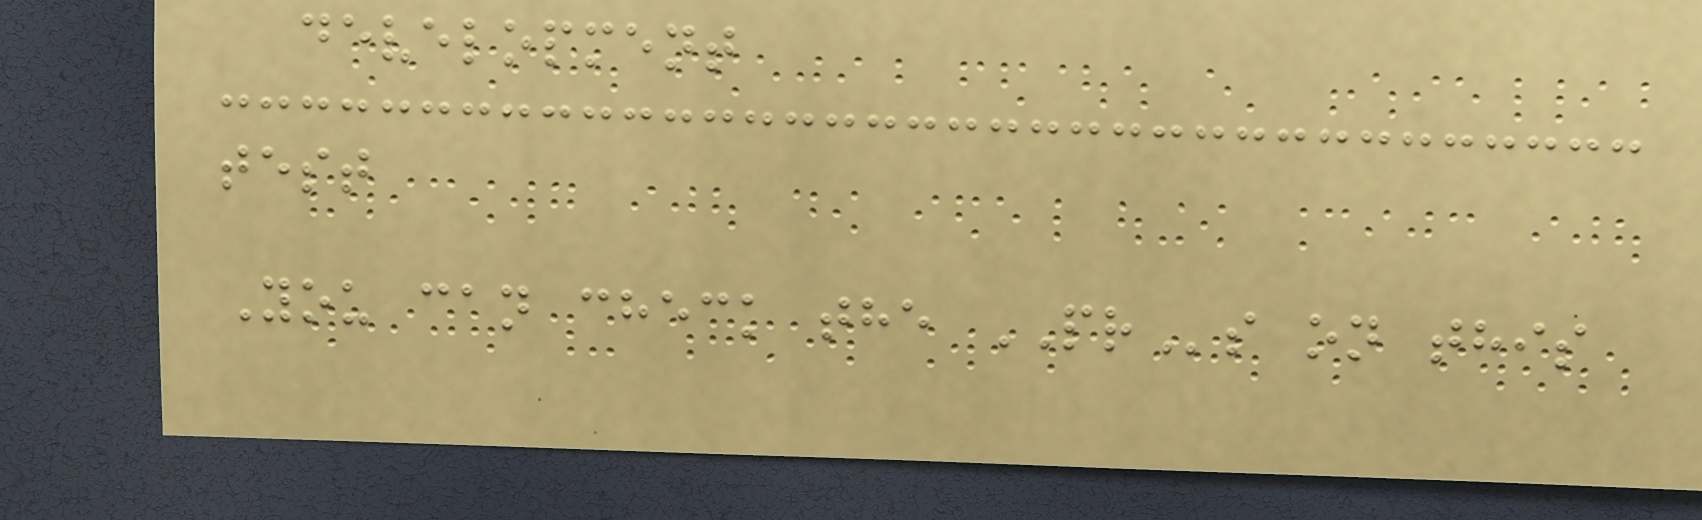development
test
You can check the PRs on this
